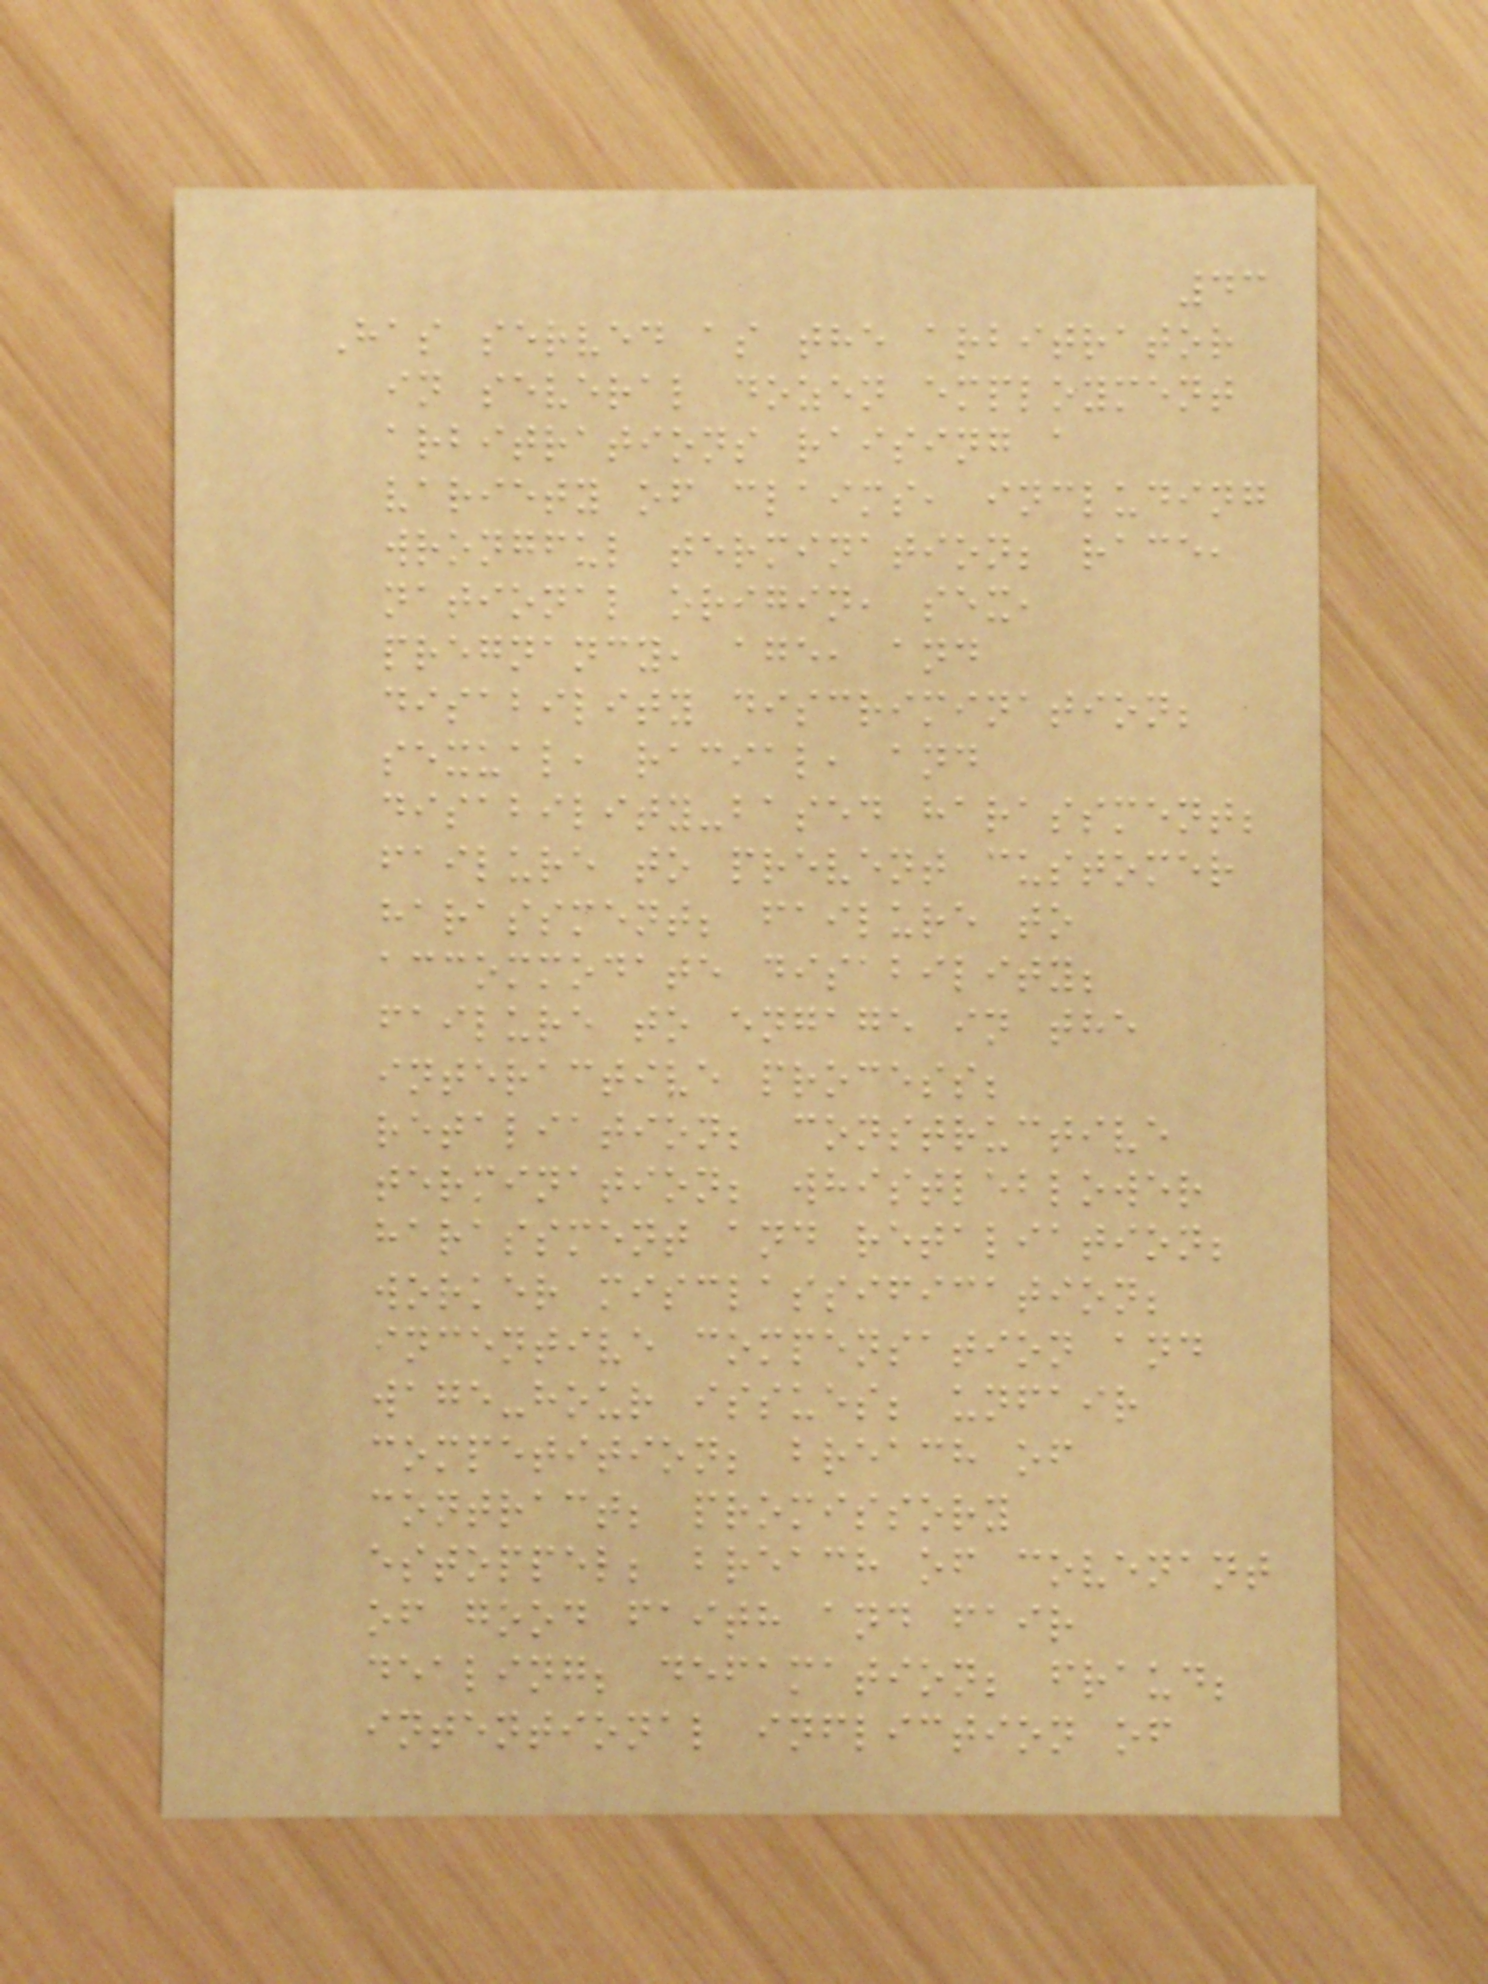43
Has served as the arbitrator
in several dozen employment
arbitrations raising a
variety of claims, including
wrongful termination; race,
national origin, sex,
pregnancy, age, and
disability discrimination;
sexual, racial, and
disability-based harassment;
failure to prevent customer
harassment; failure to
accommodate disability;
failure to engage in the
interactive process;
retaliation; constructive
termination; whistleblower
harassment and retaliation;
worker misclassification;
incentive compensation and
wage-hour issues; unfair
competition; breach of
contract; promissory
estoppel; breach of covenant
of good faith and fair
dealing; defamation; fraud;
intentional infliction of
